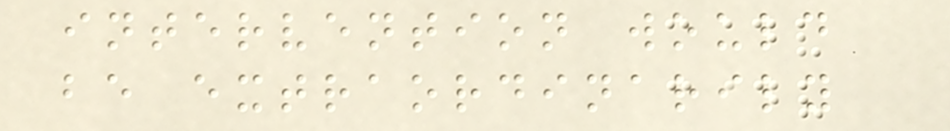intervention would
be extraordinarily
